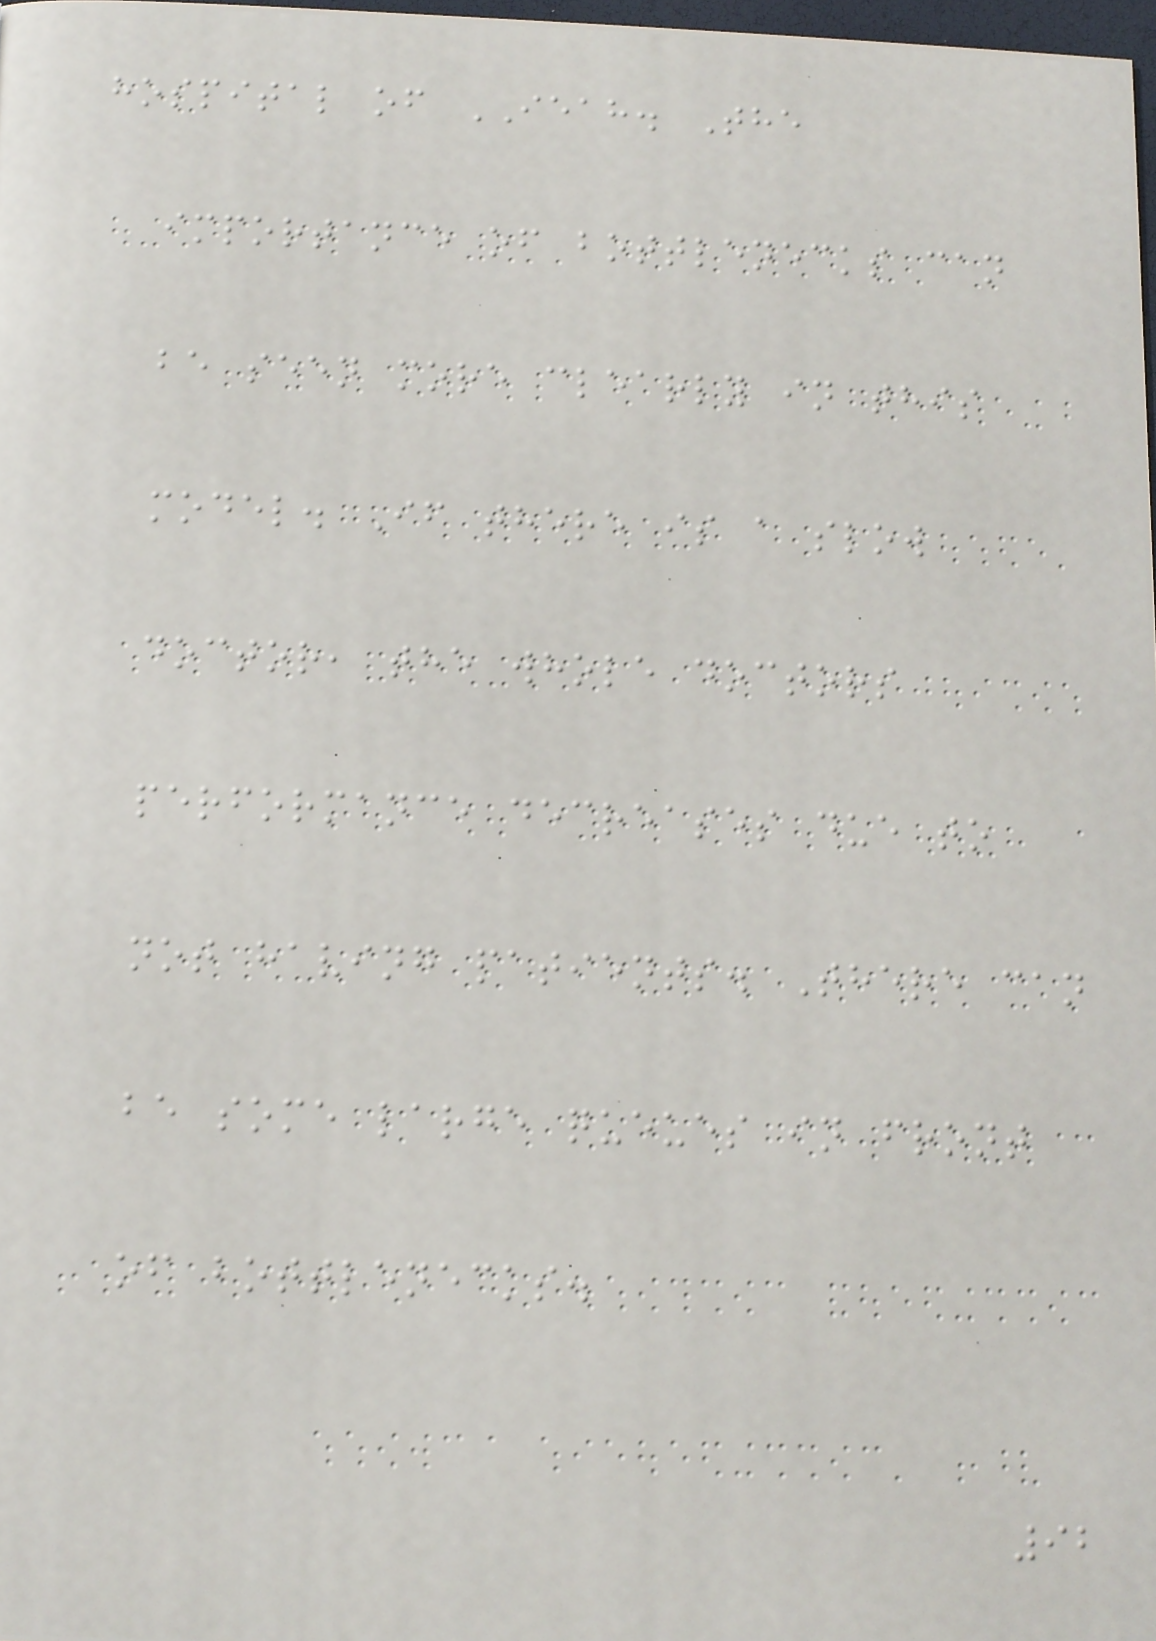hospital of IEAH. The
importance of bottlenecks can
be seen more clearly in this
model. If there is a slow
doctor, the whole doctors
performance decreases due to
not having patients. There can
be some large queues in front
of bottlenecks.
92
